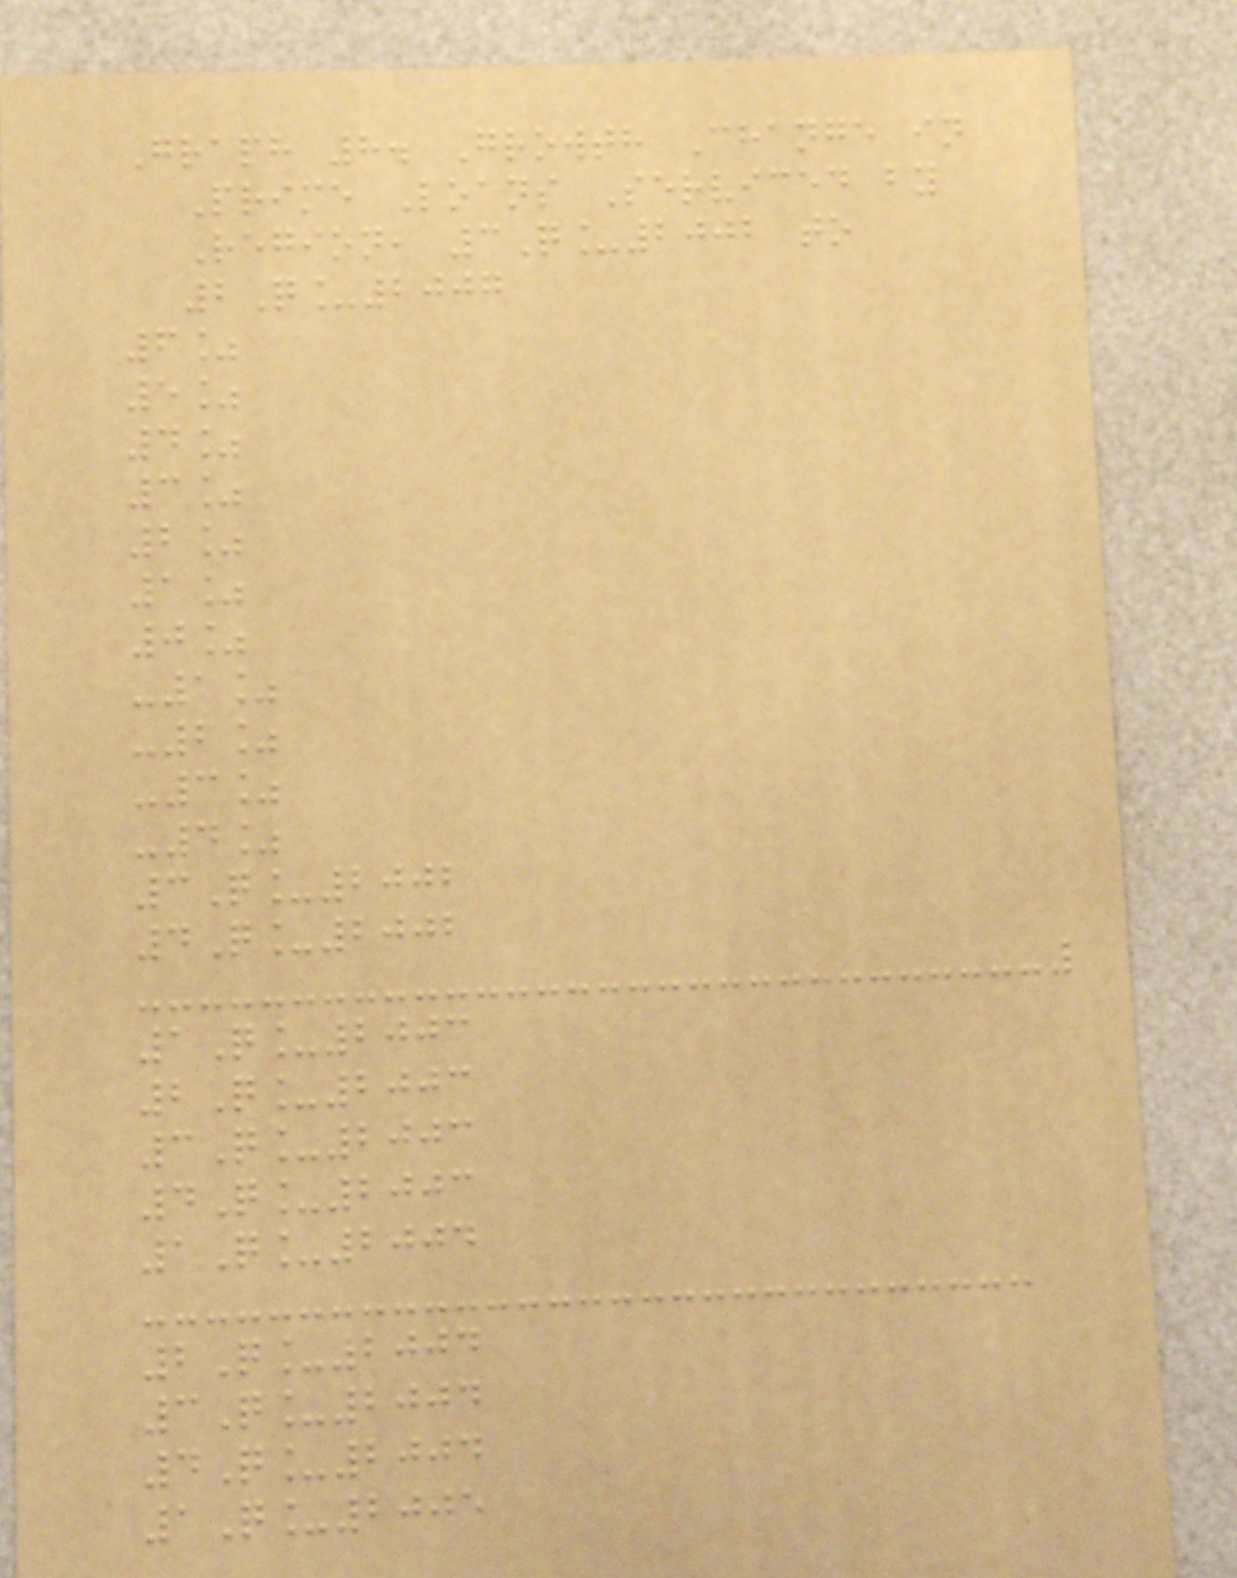Graph 8. Growth Change in
Prime Loans Serviced by
Region, 3Q_2002 to
2Q_2007
6%
5%
4%
3%
2%
1%
0%
-1%
-2%
-3%
-4%
3Q_2002
4Q_2002
1Q_2003
2Q_2003
3Q_2003
4Q_2003
1Q_2004
2Q_2004
3Q_2004
4Q_2004
1Q_2005
